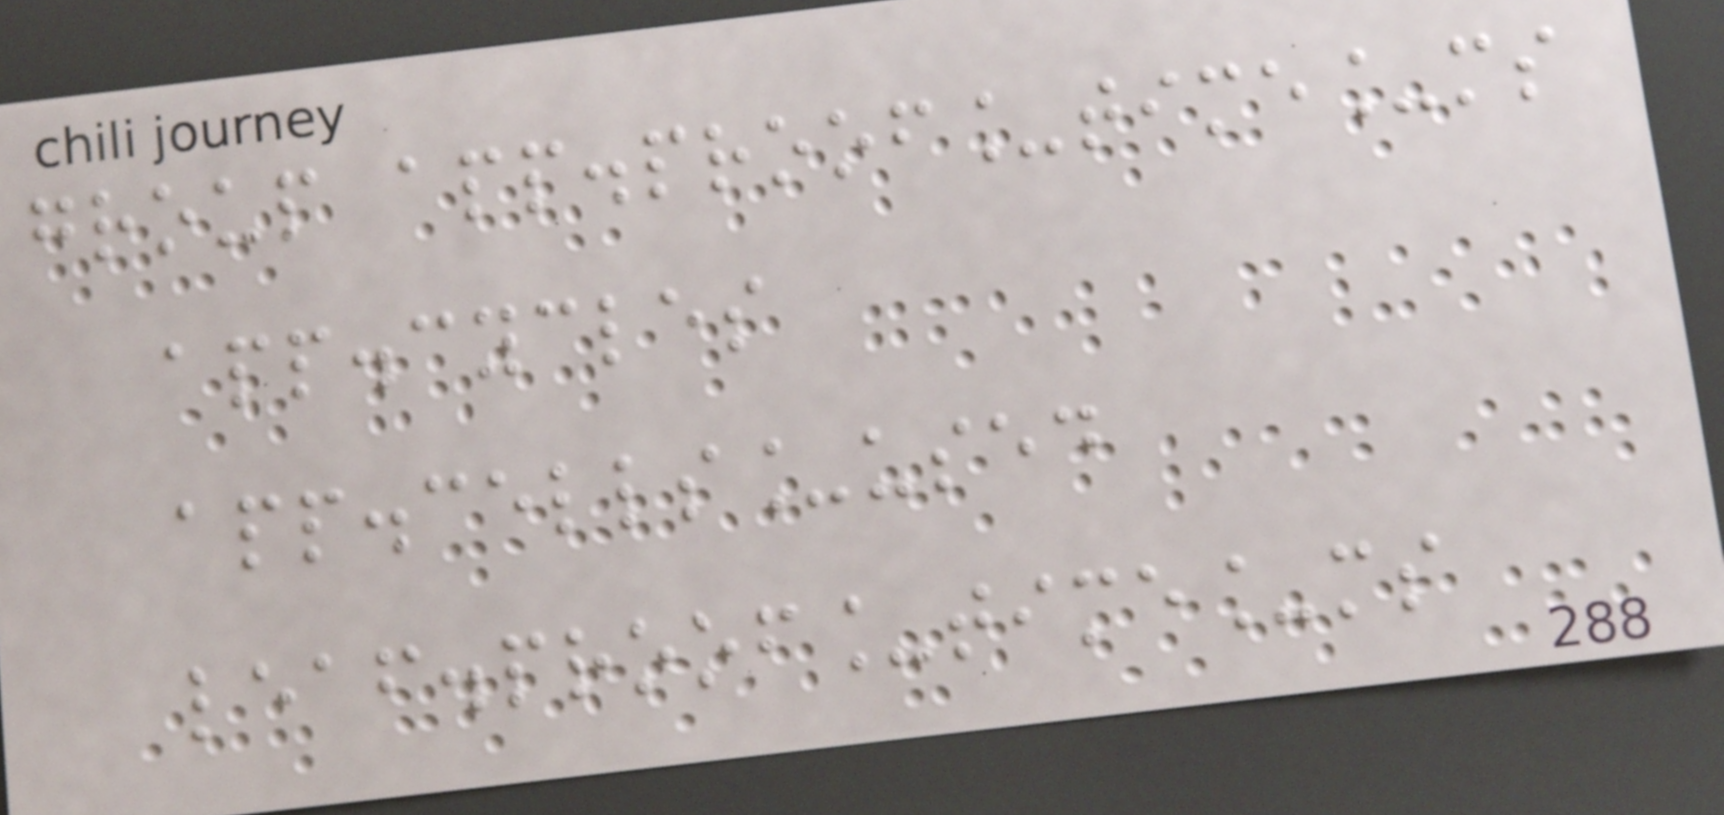group app.proof_time_ms
app.cycles
app.cells_used
leaf.proof_time_ms
